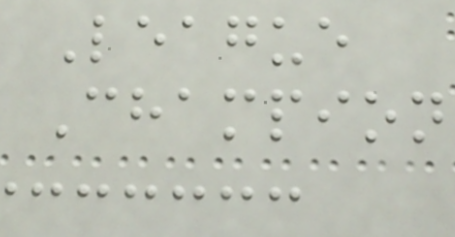League
Champion
